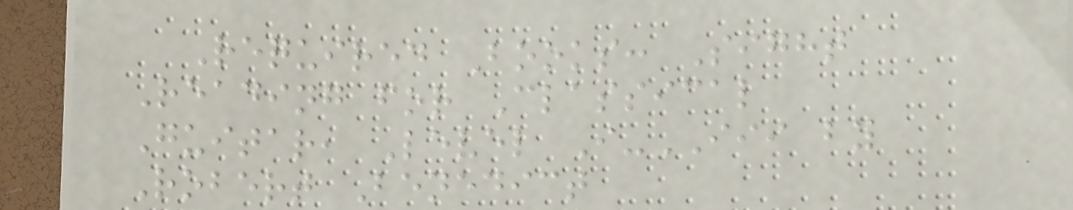Required Books: Sight
Reading for Classical
Guitar, Level I-III by
Robert Benedict
